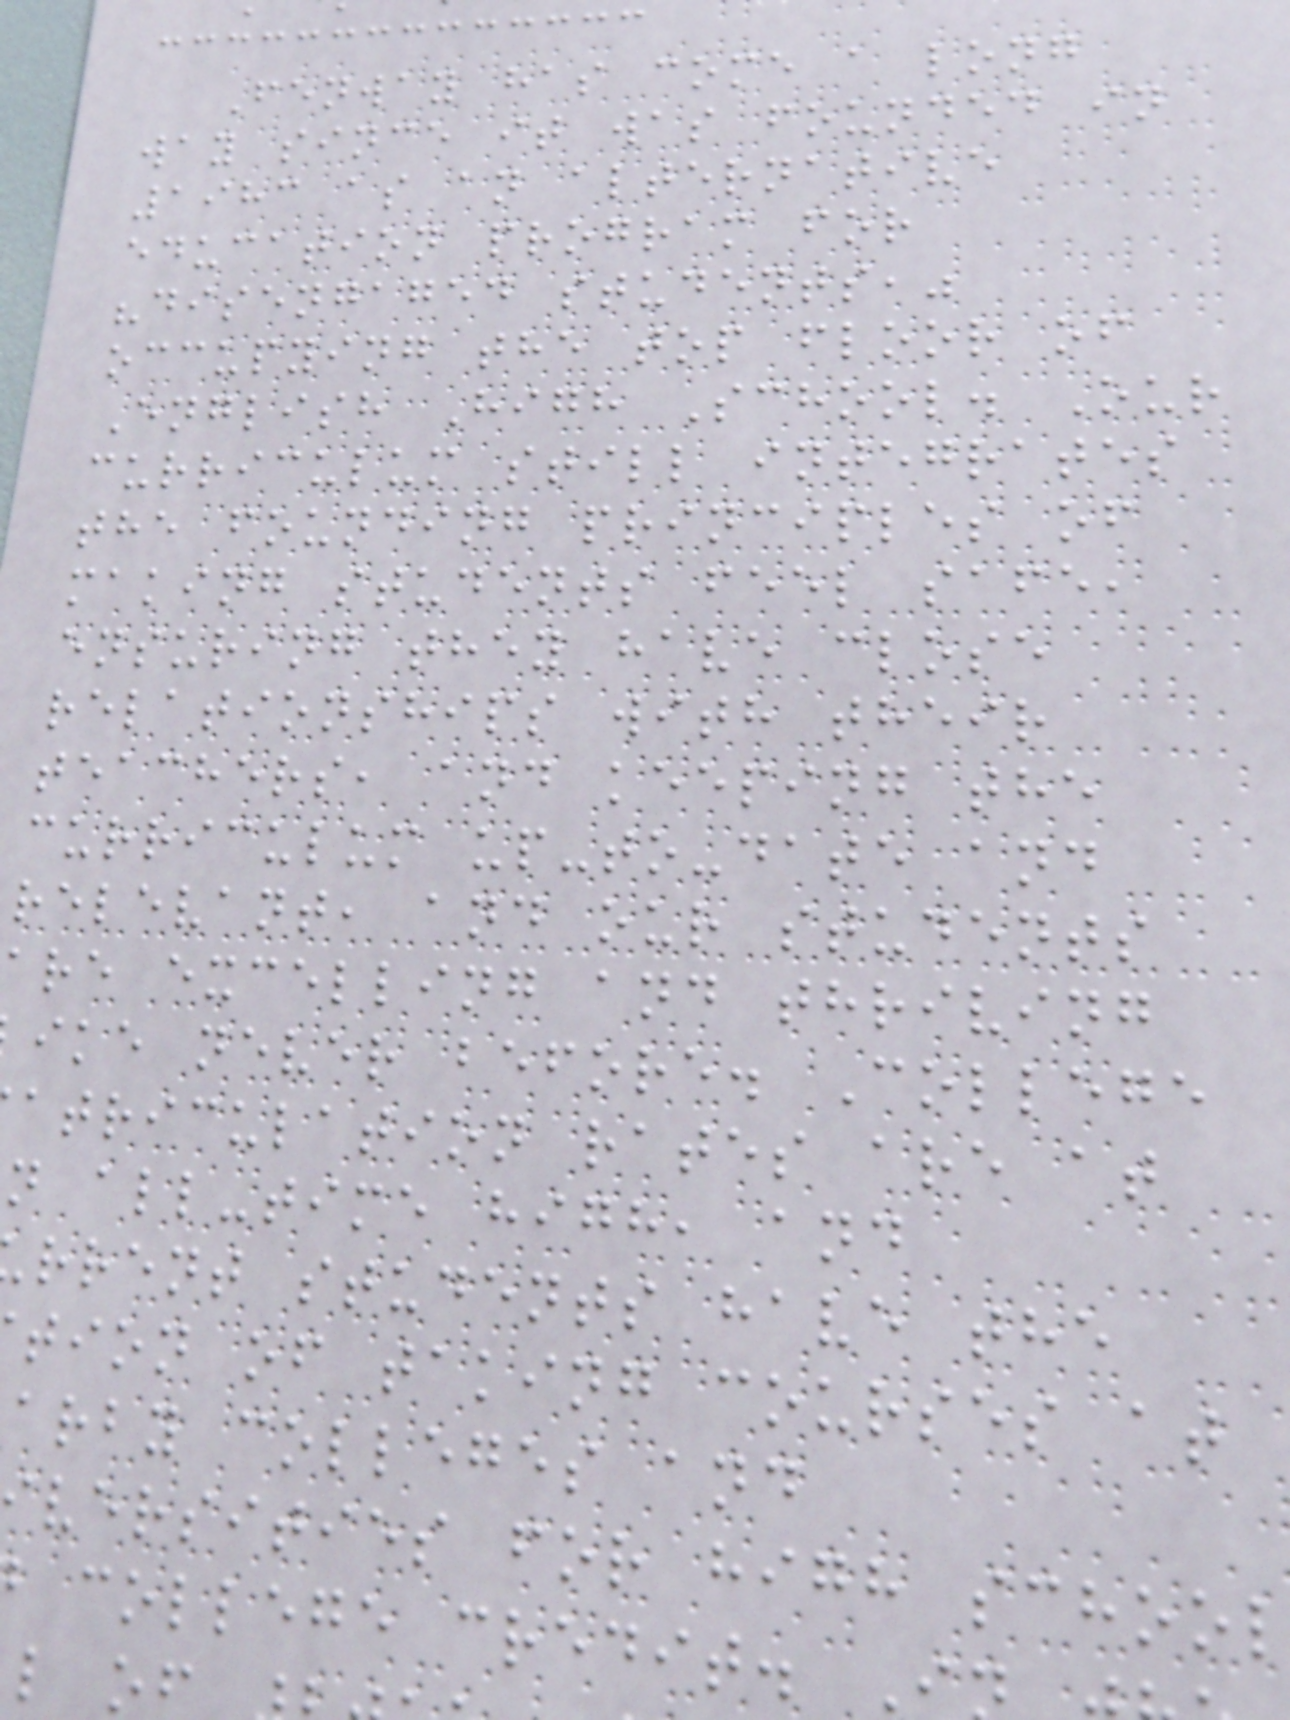Fenway has come a long
way since it was founded in
1983 as an alternative
education program for
"disengaged students,"
occupying the top floor of
English High School. Our
curriculum still integrates
the founding principles of
making students feel safe,
ensuring they have close
relationships with their
teachers, and keeping the
curriculum up-to-date and
relevant, and our students
are excelling and thriving
ike never before. College
atriculation rates are at
n all-time high, and
rrent students have the
tion of taking courses at
arby colleges and
versities for high school
college credit. I
